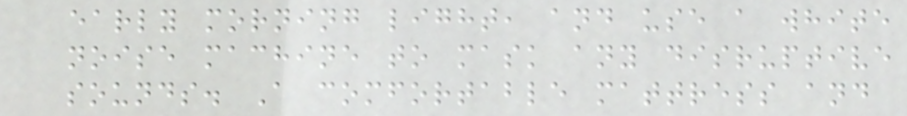early morning light, and use a white
noise machine to mask any disruptive
sounds. A comfortable mattress and
